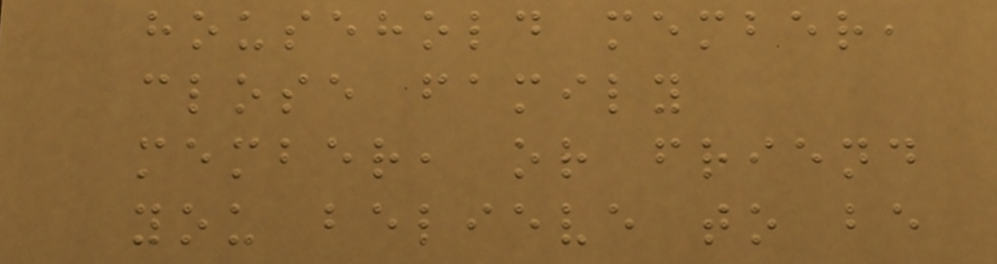household member,
close family
member, or friend
you believe to be
